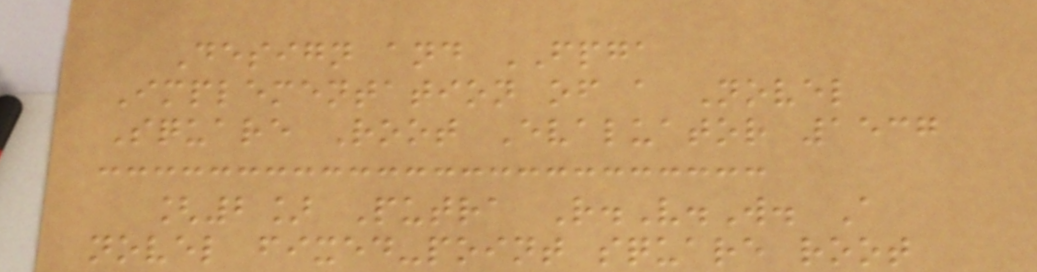Design and FPGA
Implementation of a Novel
Square Root Evaluator 1537
[2] Putra R.V.W. A
novel fixed-point square root
